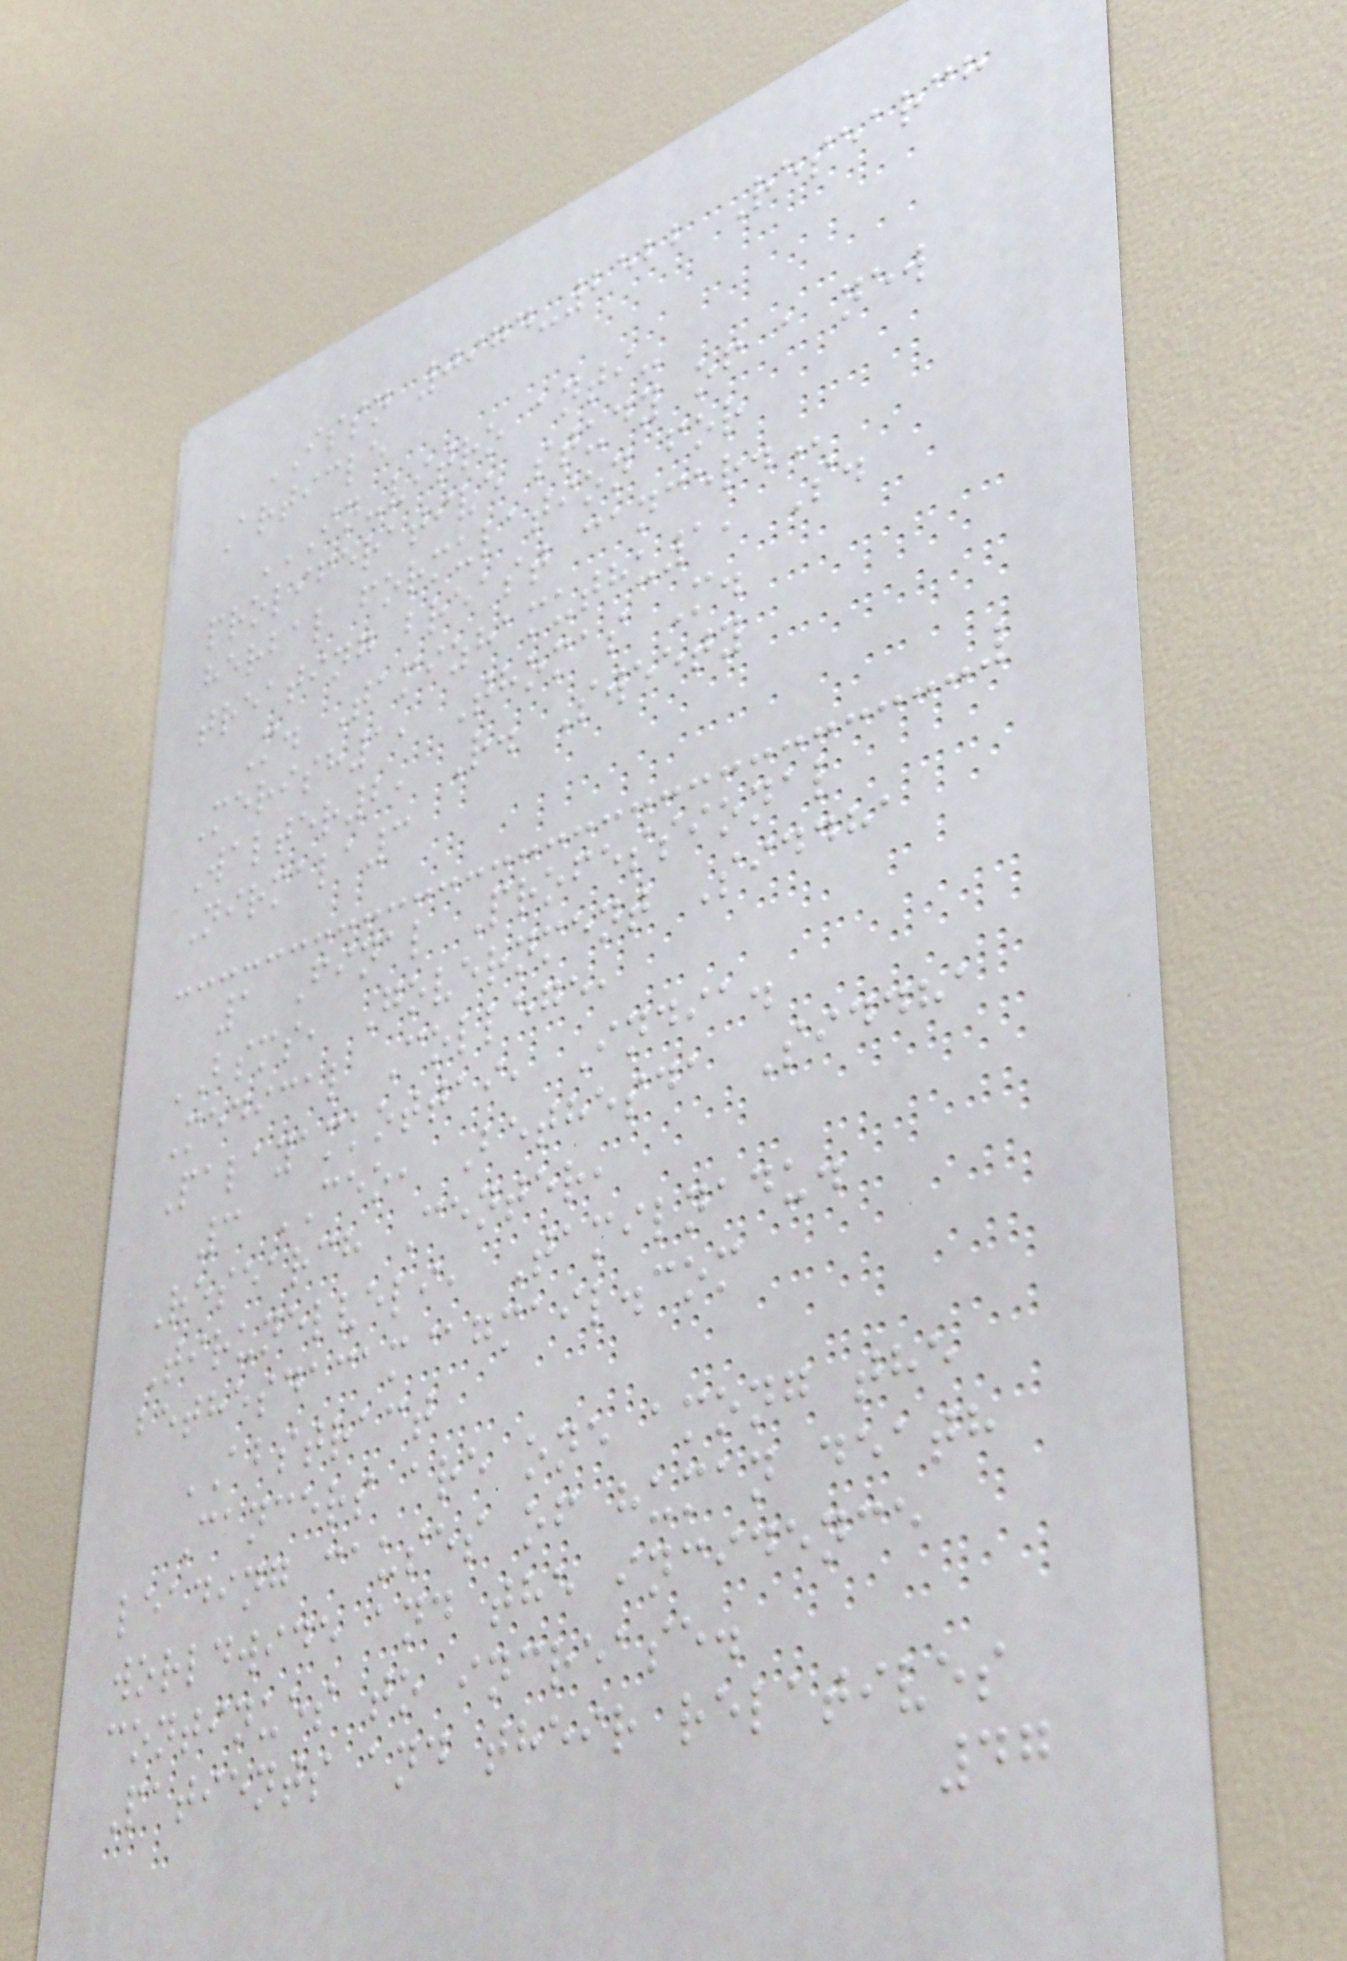ISSN 0974-2522 Research
Article
IN-VITRO ANTI-
PROLIFERATIVE STUDY OF A NEW
HERBAL FORMULATION FOR
TREATING BREAST CANCER.
M. Tamizhamuthu1, S.
Merish1, Thomas M.
Walter2, R. Sweety
Nirmala3
1 Final Professional
BSMS, Government Siddha
Medical College,
Palayamkottai, India.
3 CEO, Bethesda Siddha
Research Center,
Tirunelveli, Tamilnadu.
bethesdacam@gmail.com
ABSTRACT
Cancers are one among the
leading causes of human death
worldwide and the incidence
continues to increase.
Patients and their relatives
47
